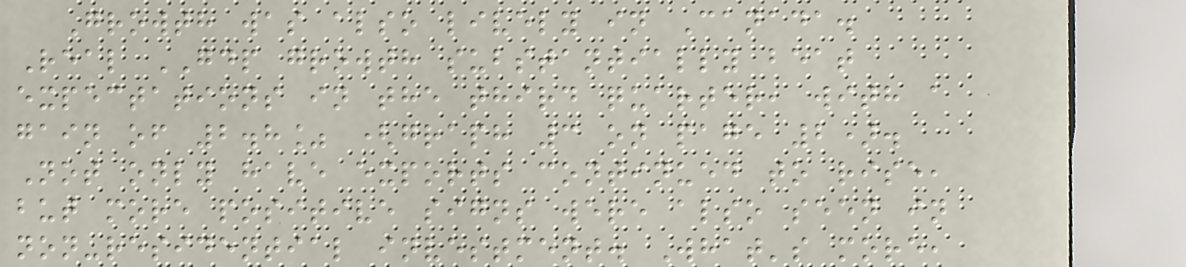Growth was also lively in Canada.
Real GDP growth substantially beat
expectations in the third quarter, with a
gain of 2.8% (graph 3 on page 2).
Not only have exports continued to rise,
but more positive signs were also seen in
non-residential investment. What's more,
